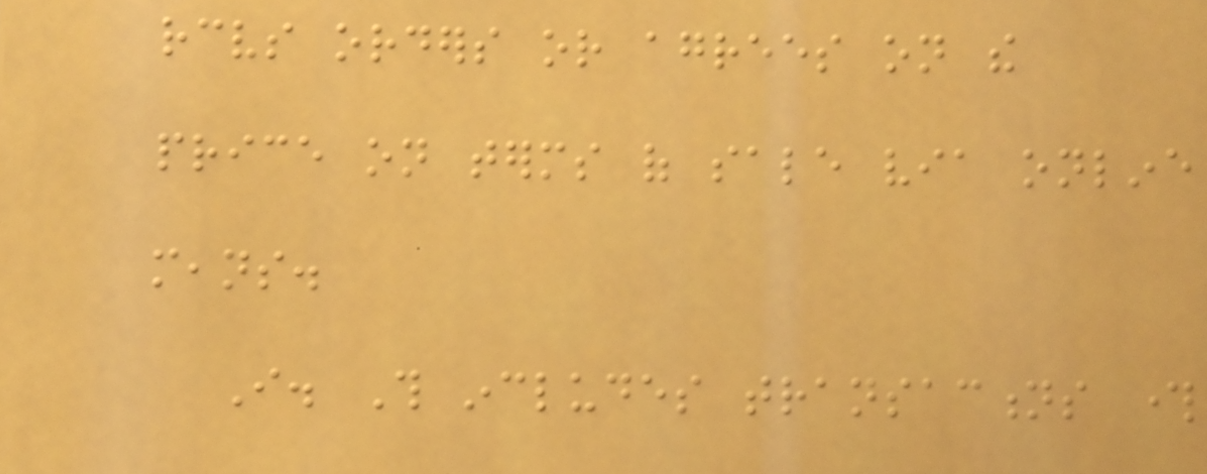receives orders or agrees on the
price on terms of sale via online
means.
I. This includes transactions through
